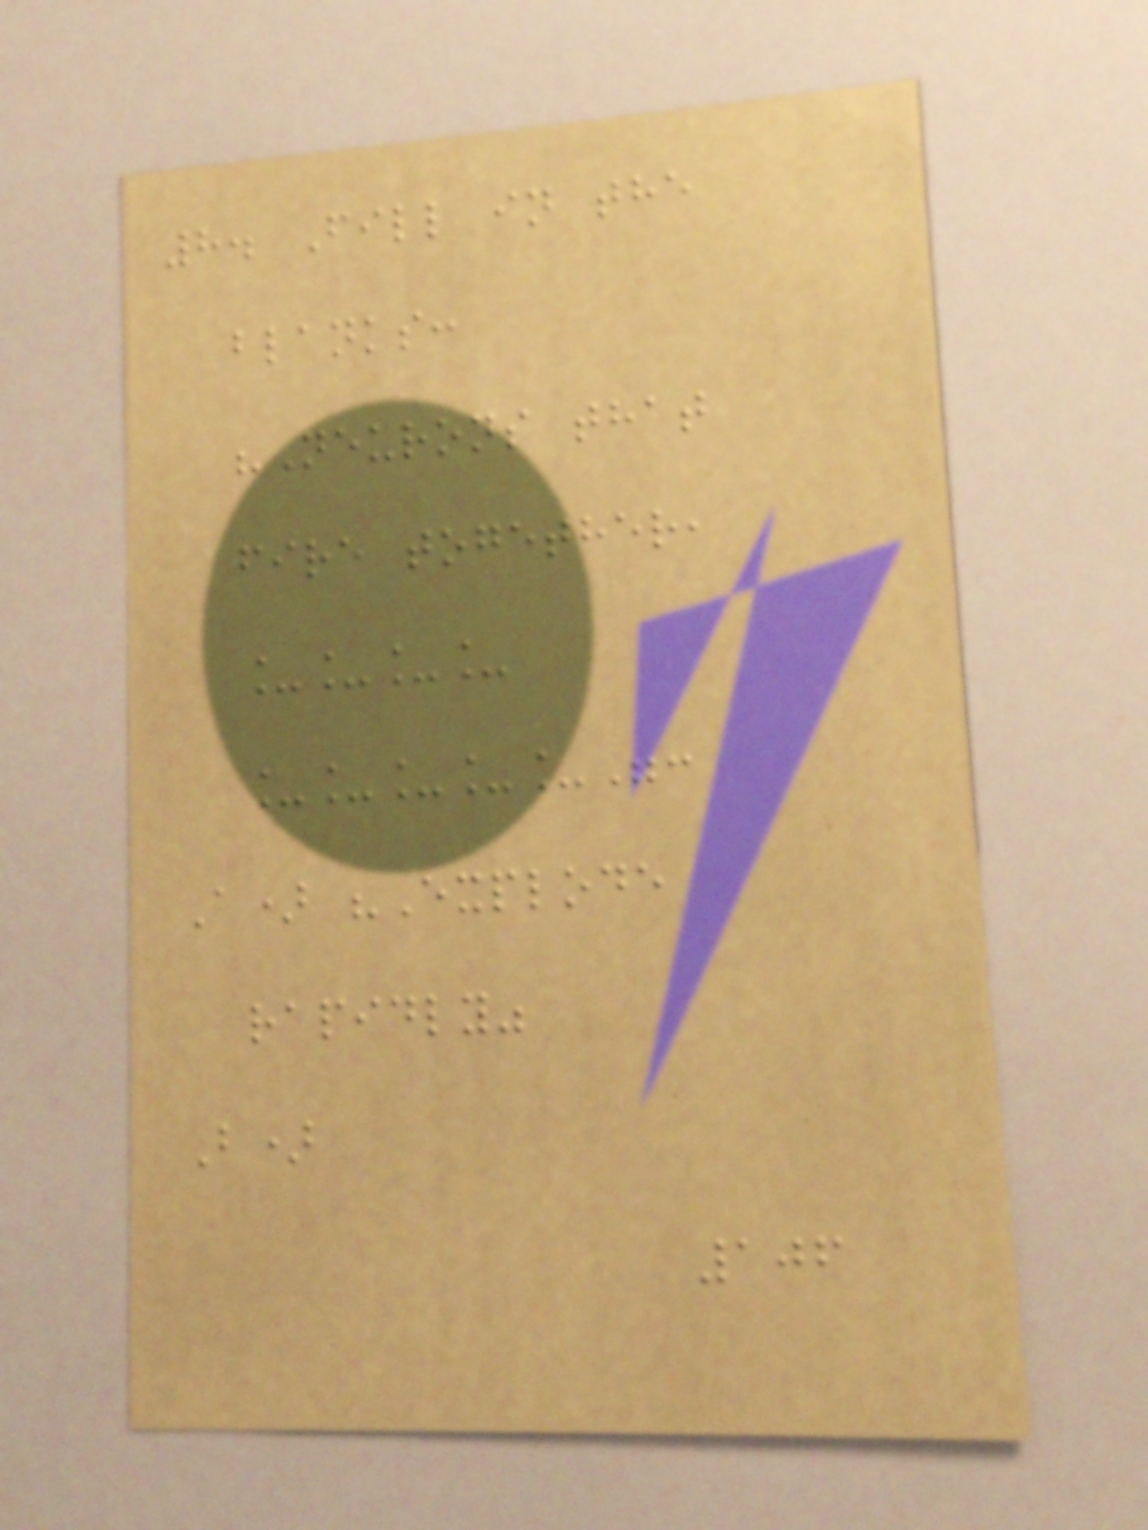8. Fill in the
blanks:
"Neurons that
fire together,
____
_____":
A) "Explode
rapidly"
B)
106
